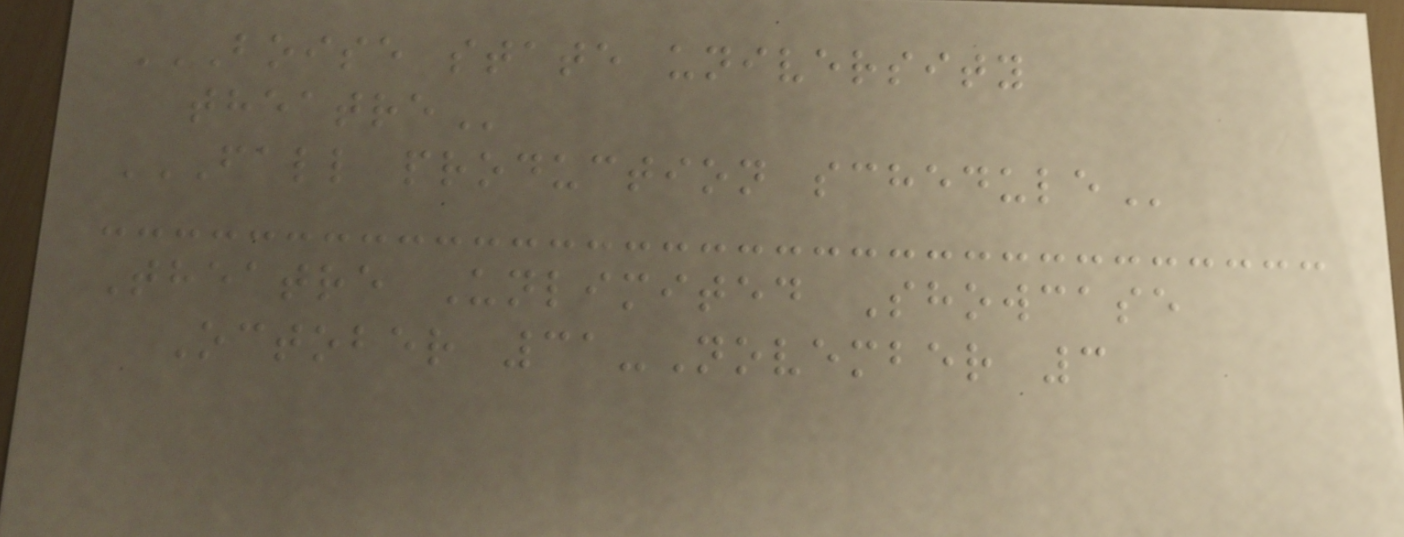BOISE STATE UNIVERSITY
THEATRE
FALL PRODUCTION SCHEDULE
Theatre Unlimited Showcase
October 31-November 3
